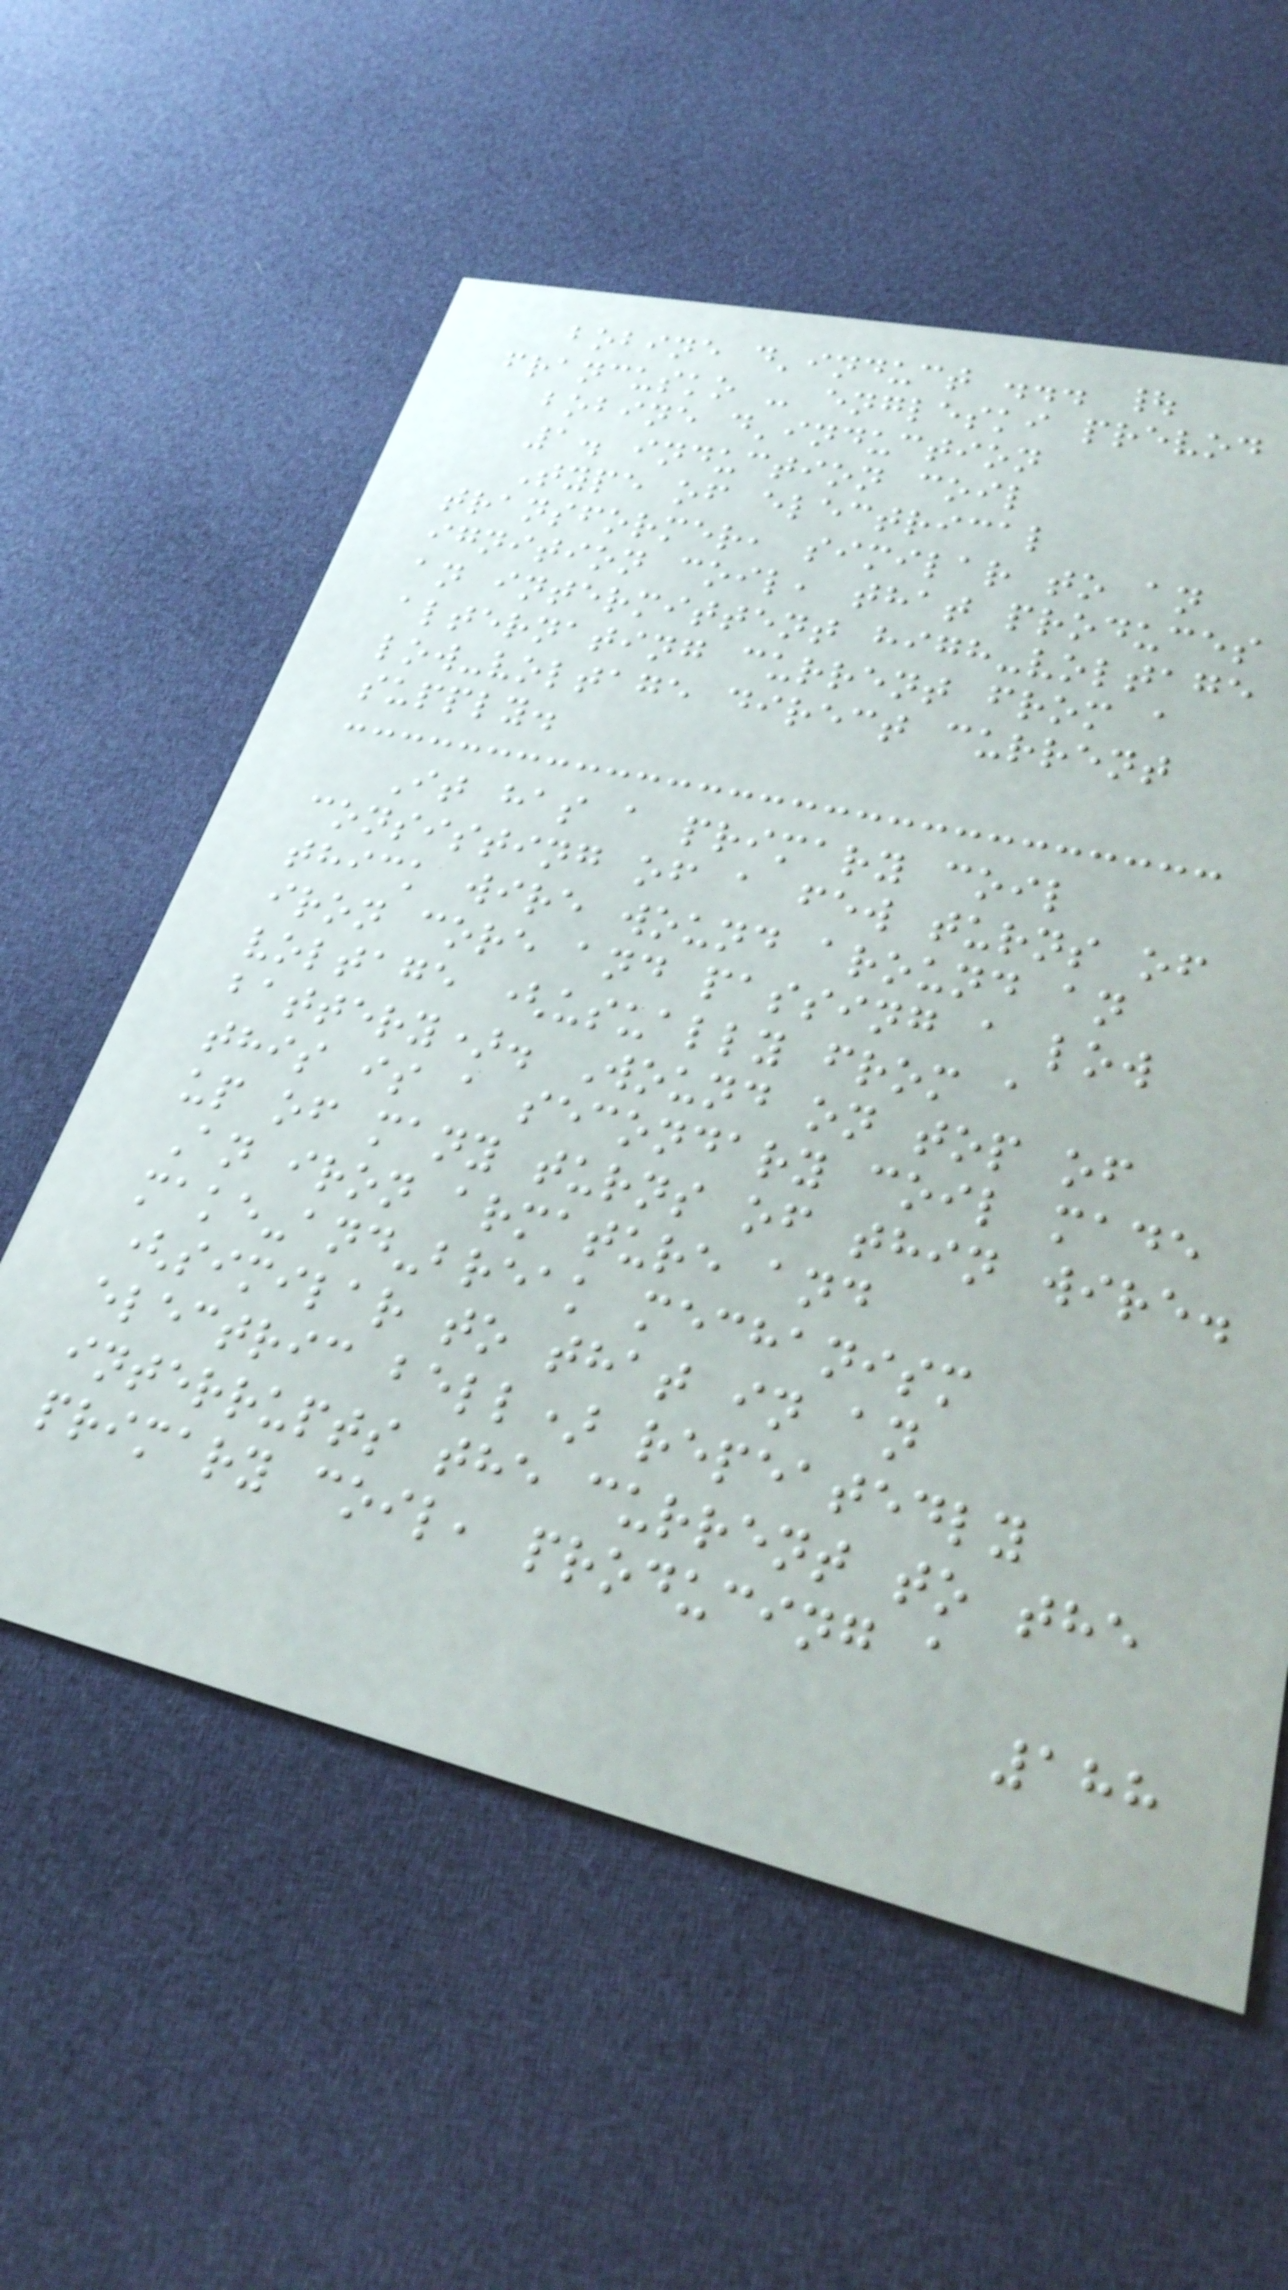bobine d'induct ... |
francusko - engleski prevod
bobine d'induction
1. induction coil
Type of electrical
transformer, similar to an
ignition coil, that produces
an intermittent high-voltage
alternating current from a
low-voltage direct current
supply.
It has a primary coil
consisting of a few turns of
thick wire wound around an
iron core and passing a low
voltage (usually from a
battery). Wound on top of
this is a secondary coil made
up of many turns of thin wire.
An iron armature and
make-and-break mechanism
(similar to that in an
electric bell) repeatedly
interrupts the current to the
primary coil, producing a
188
